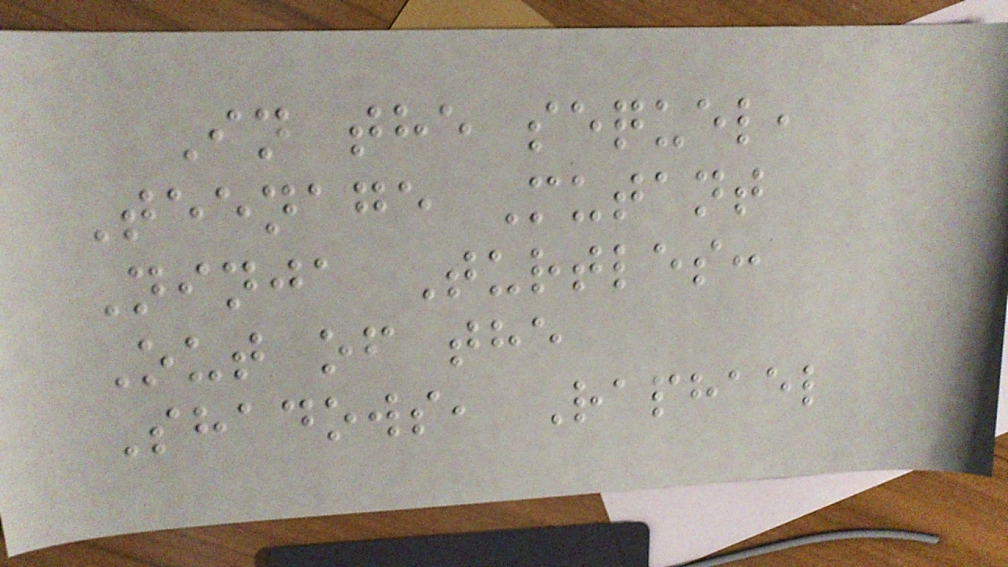In the sequel,
Teenage Mutant
Ninja Turtles:
Out of the
Shadows, Raphael
